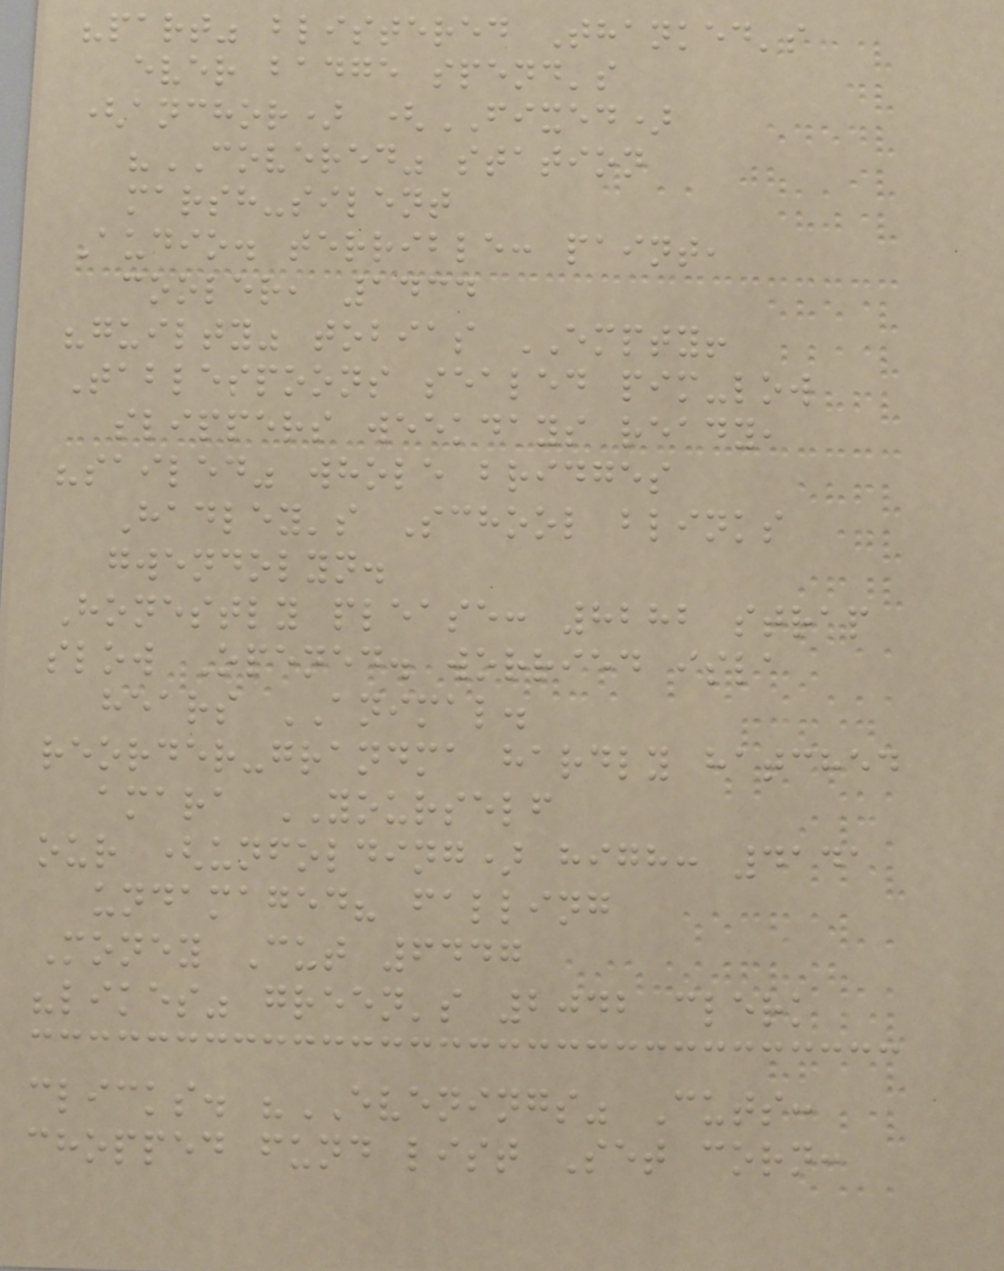"part" blistered Thanked's
ever badge spend's
(anchor) (FIXED)
"COVERED" station
marsh-silent
Audio. terrible: paint,
cooler, 1434
"guilty" tobias EMPTY!
Tablespoons sealed pim-low
slippers weekdays ready,
"sailed" whole bridges
Hadley's School blinks
gwendolyn.
Honestly please: 8282 strap
slow Opened. worried isla
hears ANIMAL.
reorder-grandma hardly hatched
amara YOURSELF
our (unfolding) high: 4141
undamaged? falling
Money Cut 6447
"likes" green's 2042 clerk
clicks. "EVENINGS" Cuts:
chopped fund list Set corn:
